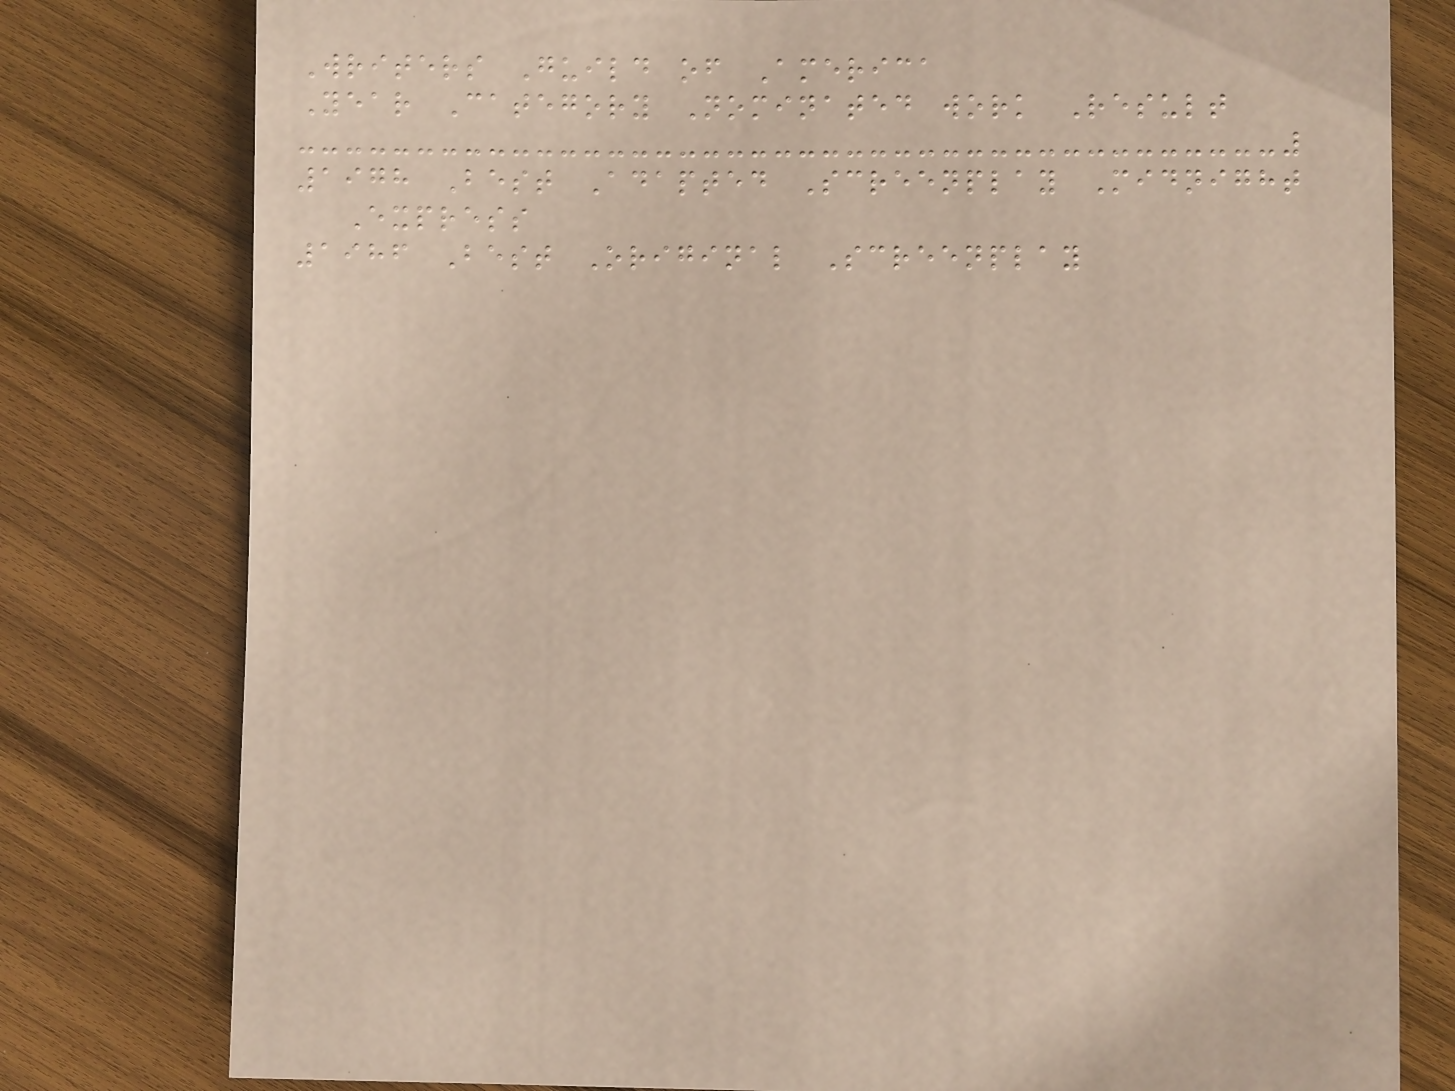Writers Guild of America
Year Category Nominated work Result
1978 Best Adapted Screenplay Midnight
Express
1986 Best Original Screenplay
